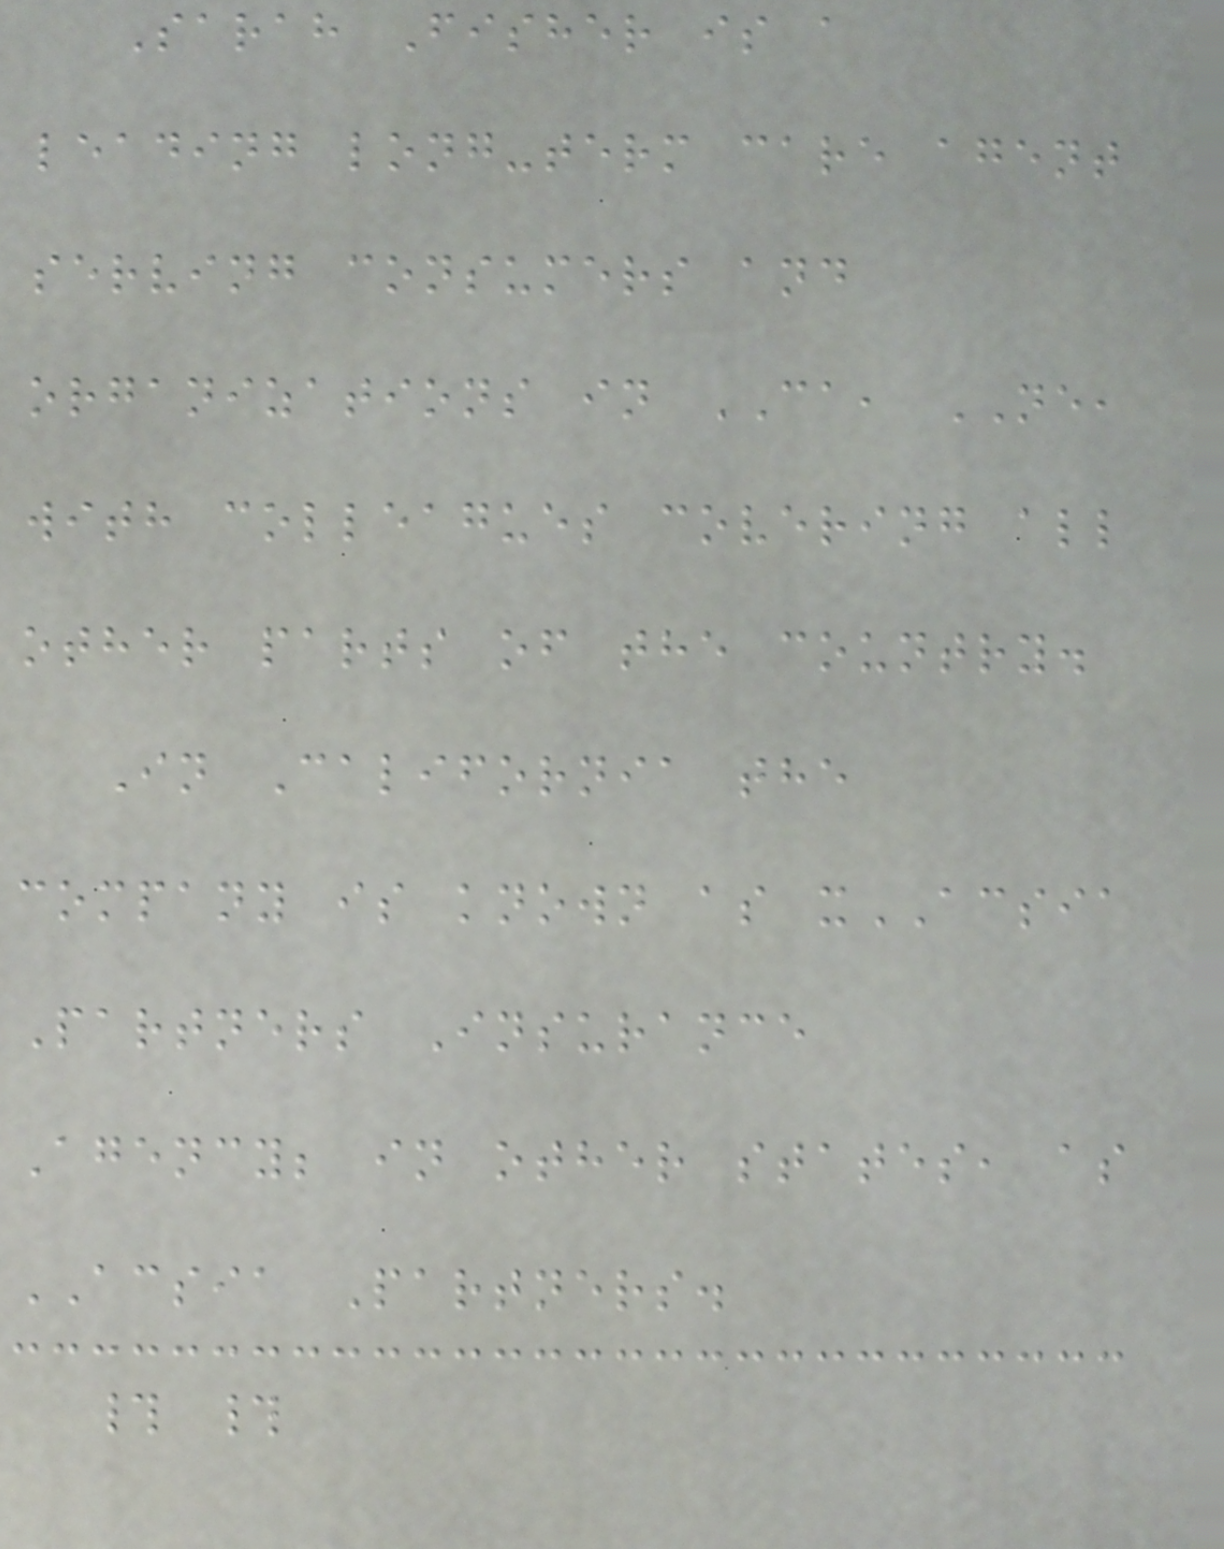Sarah Fisher is a
leading long-term care agent
serving consumers and
organizations in CA, NE,
with colleagues covering all
other parts of the country.
In California the
company is known as xACSIA
Partners Insurance
Agency; in other states, as
ACSIA Partners.
# #
